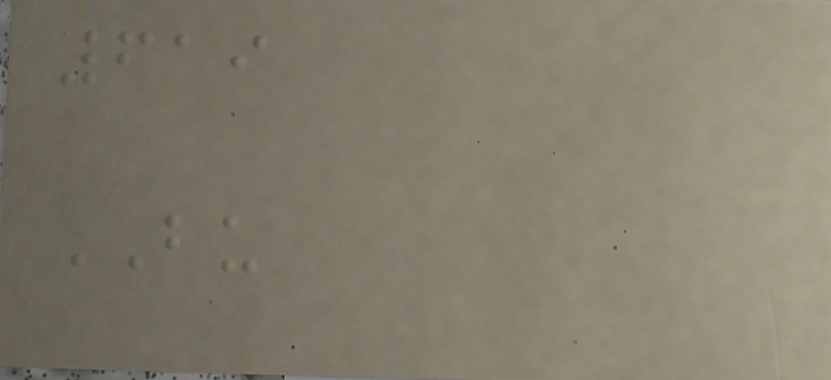619
BU
